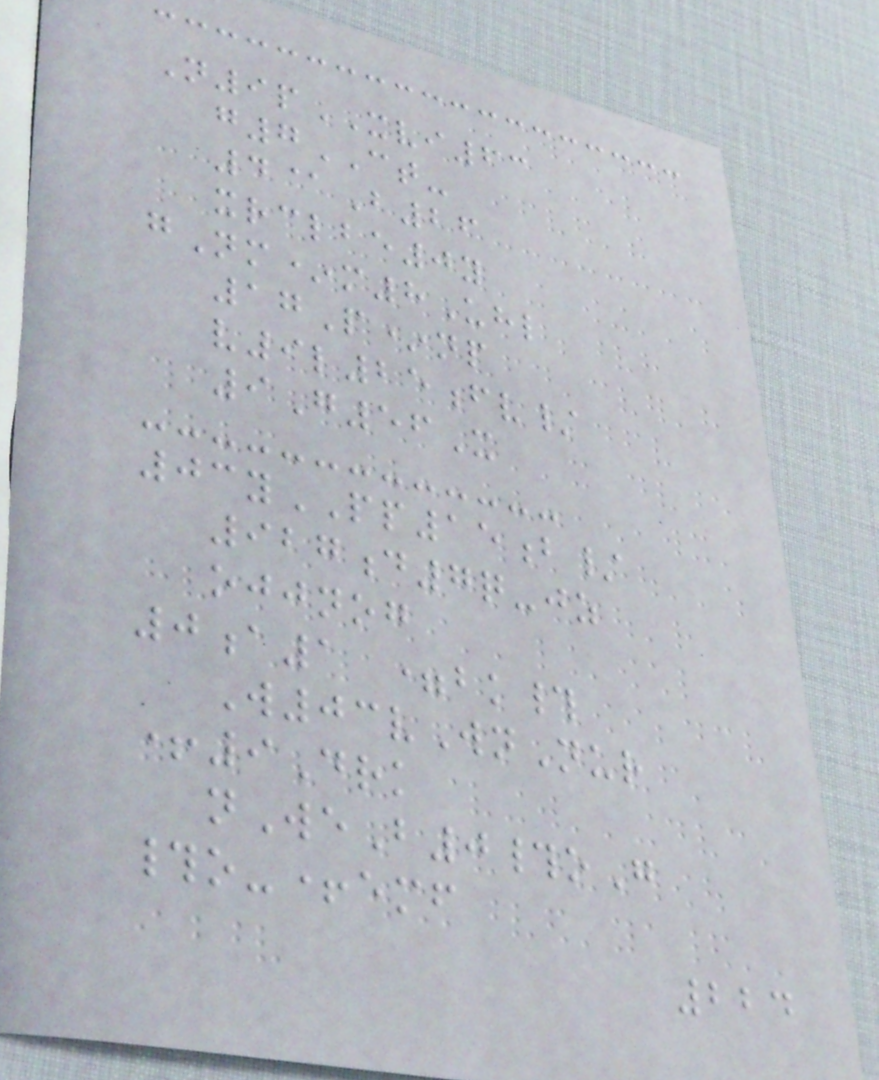N9pXVI63
g7CT-
4@B26
xrclbe0y
gNm*m8Uhl
17P*np
v9l25fv/
9G56X
03yPP15b/
927d7q-jz
ojjnog
0a1 =bk#
W03vWnNur
+9Drk
nWeB0#oG
#o-+emf
224
